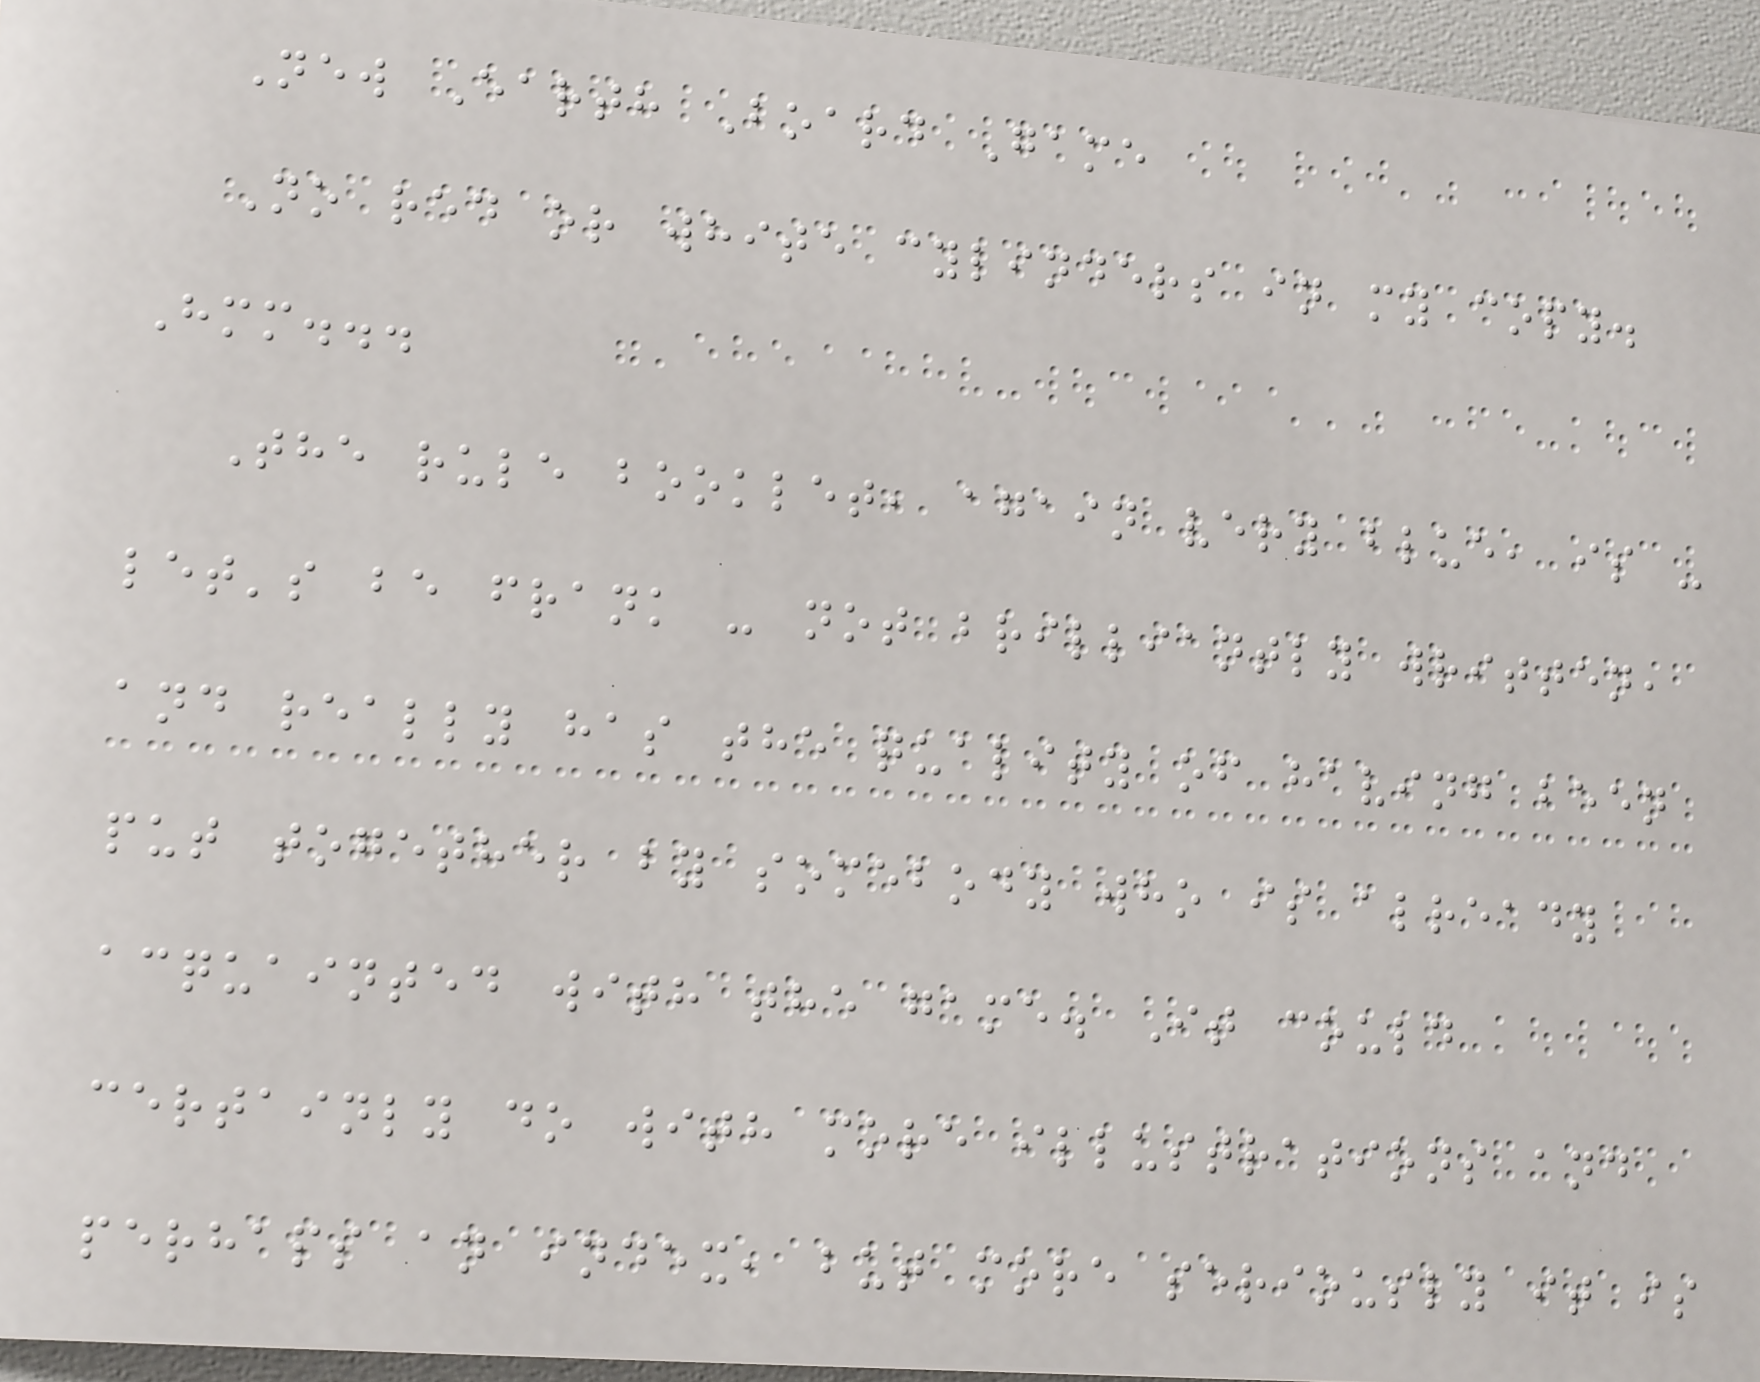New Earth Board Game
No red or white cylinders in my copy.
Hmm...
The rule booklet, again very blue, is -
let's be frank - not brilliantly written,
and really has the quality of having been
put together by somebody who is already
acquainted with the game. It could
certainly do with more illustrations and
perhaps an index, but more seriously it is
